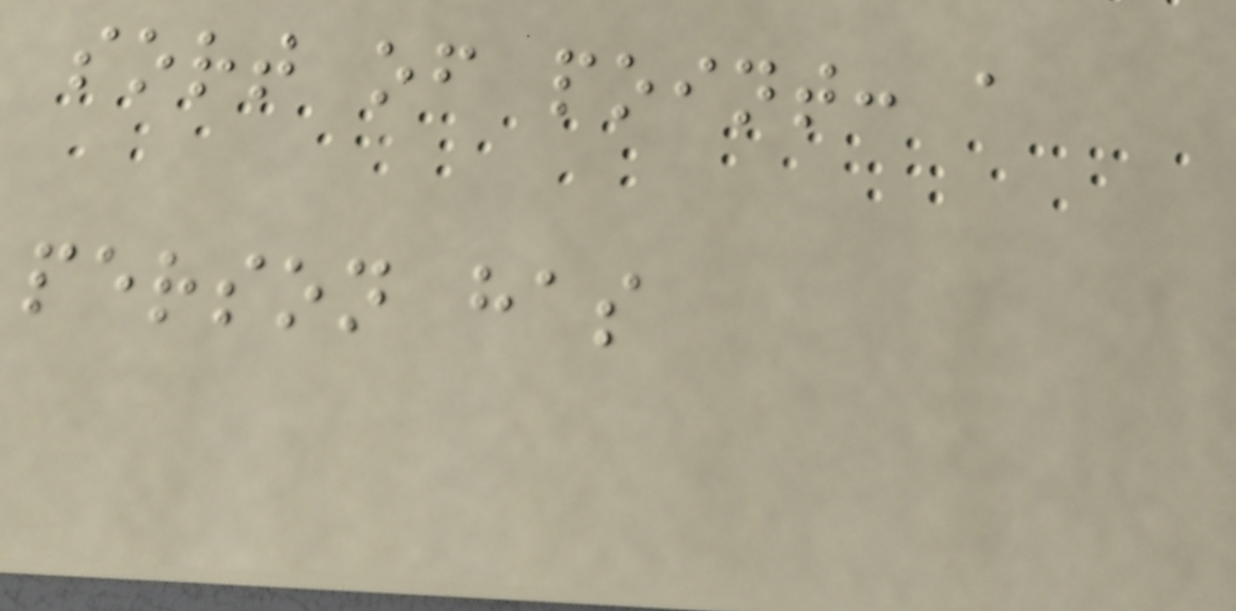sort of point: a
person has
